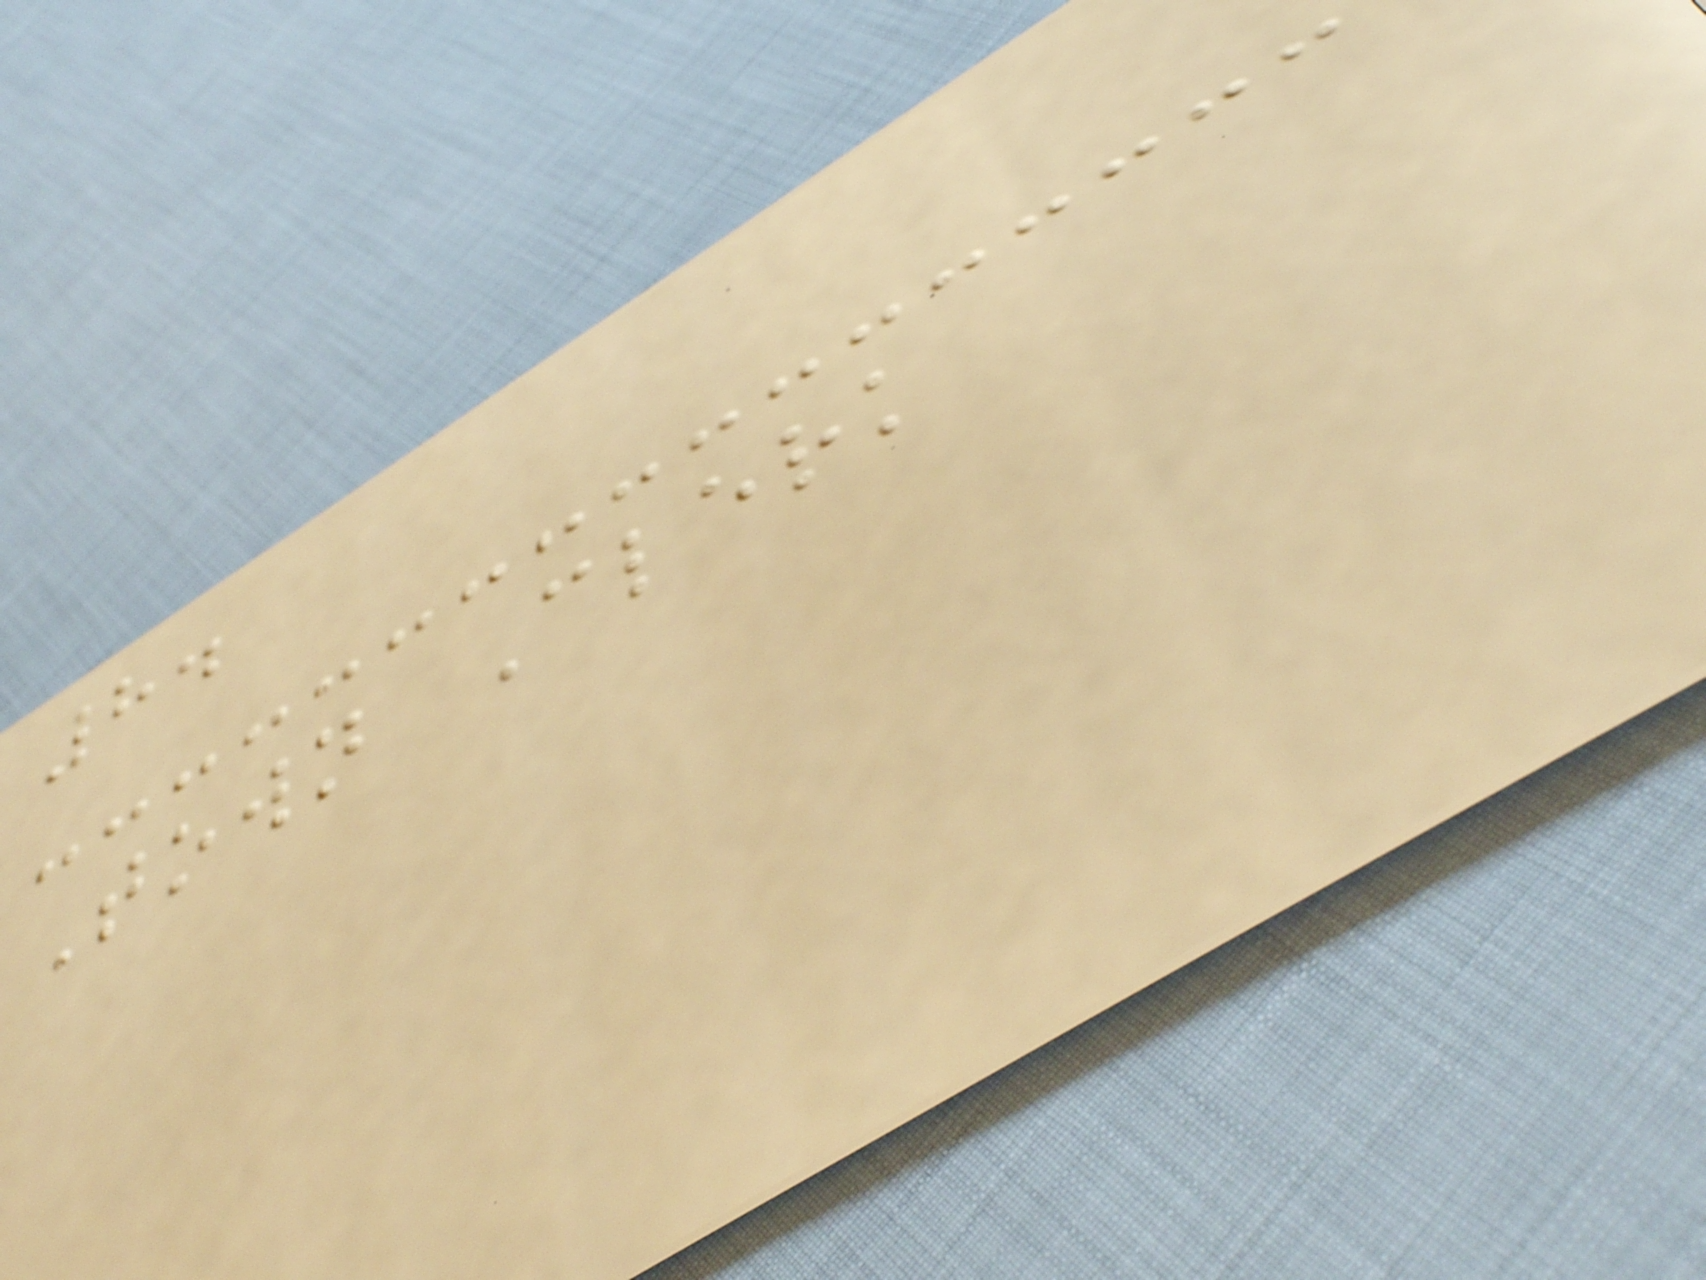8.
Town Clerk
